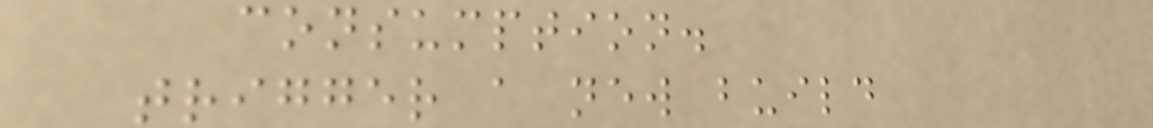consumption.
trigger a new build
